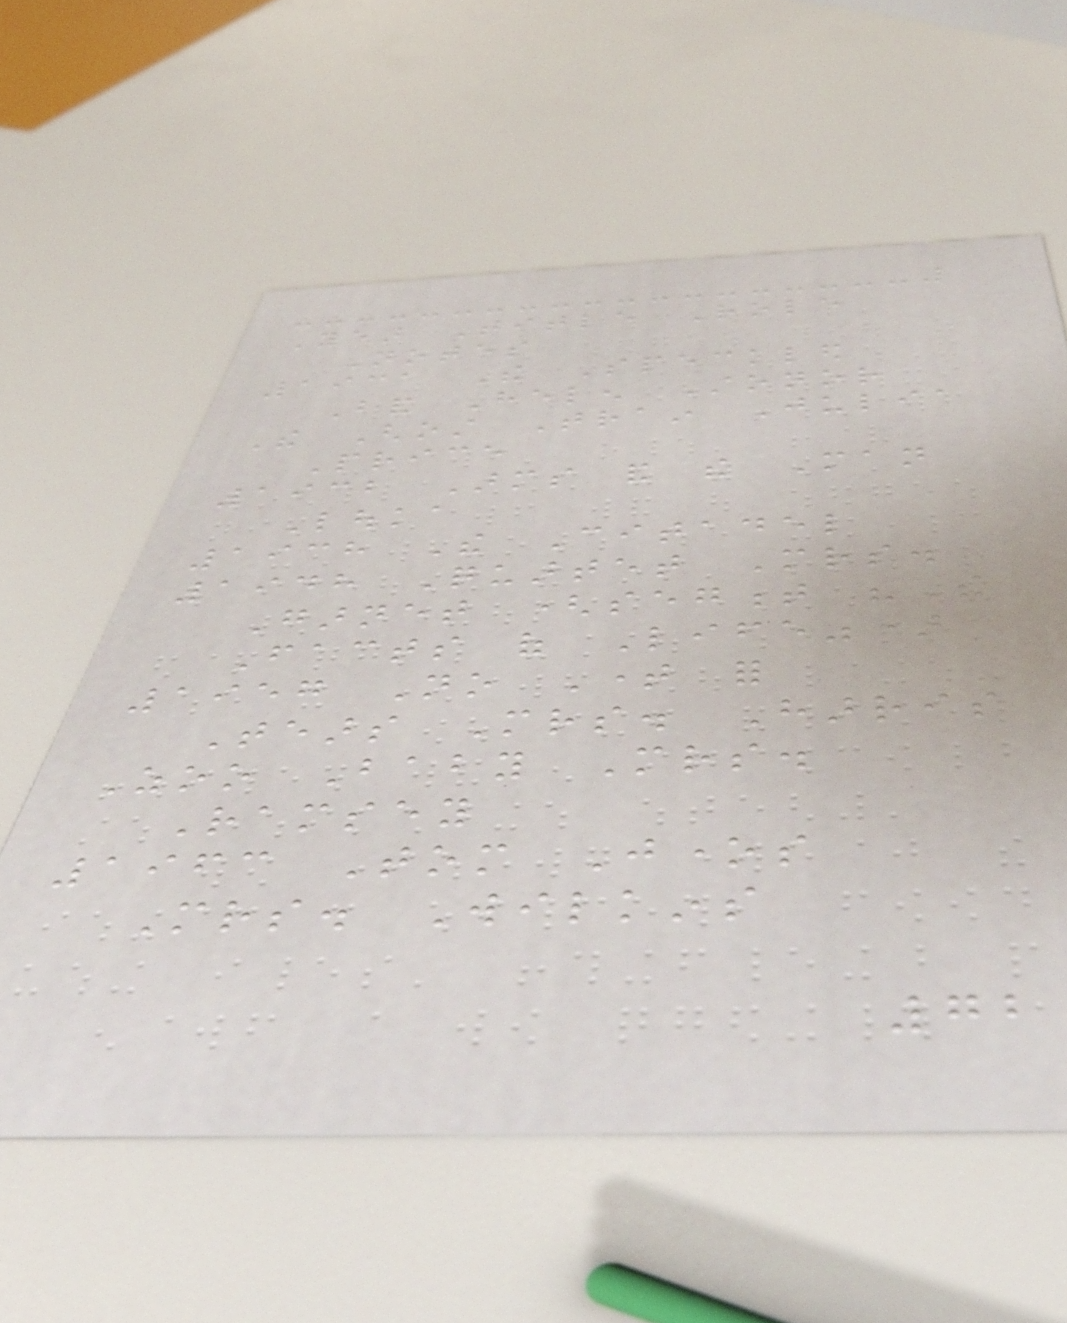Year Title Role
Notes
1931 The Speckled
Band Helen Stonor
The Ghost Train Julia
Price
1932 Arms and the Man
Louka
1938 The Citadel
1948 Quartet Mrs.
Garnet (segment "The
Facts of Life")
1957 No Time for
Tears Mrs. Harris
Zoo Baby Mrs.
Ramsey
1963 Tom Jones
Mrs. Wilkins
72
